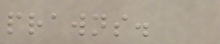prawns.
